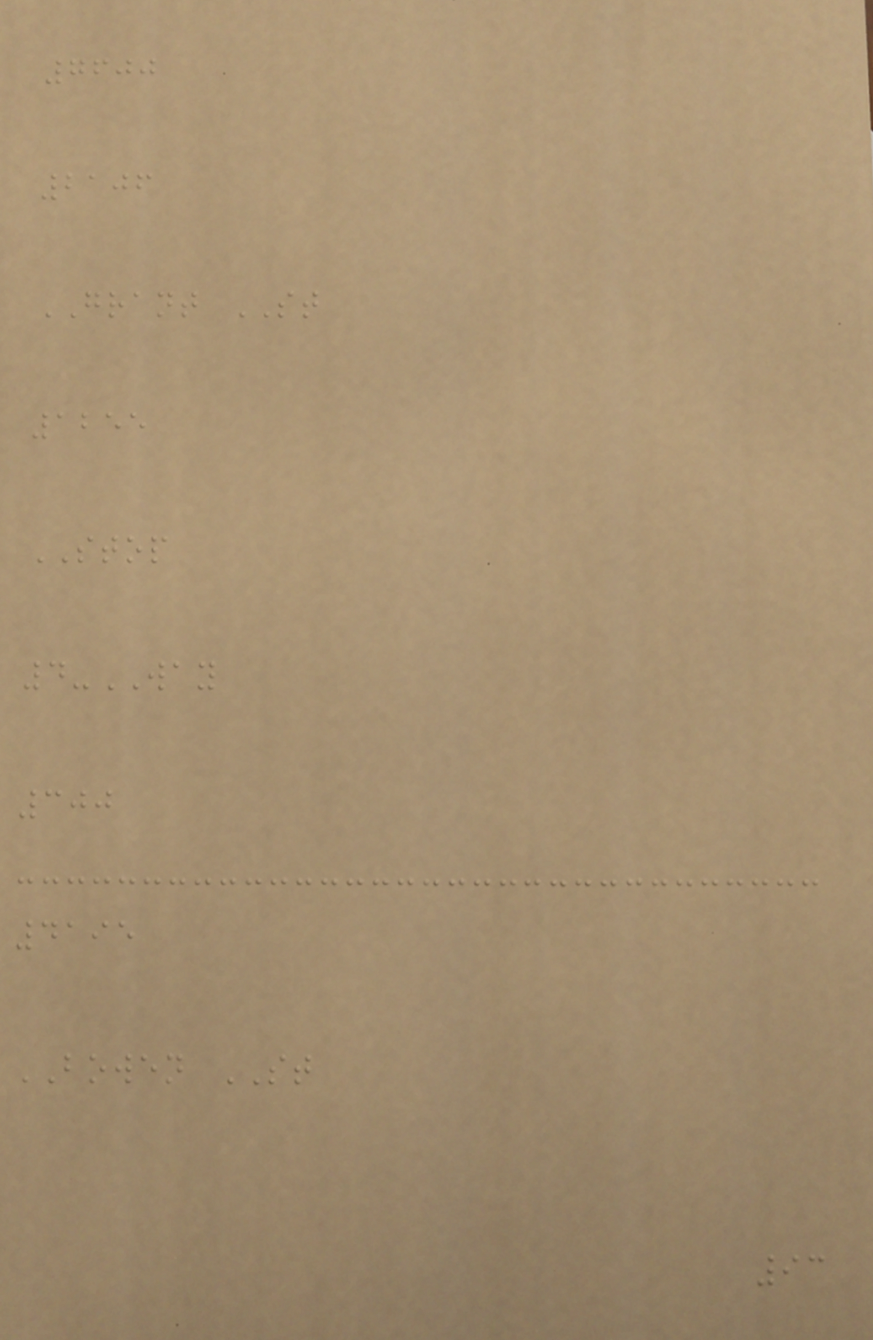7600
2106
GRANT ST
1255
STOP
4-WAY
300
4195
BOWEN ST
93
